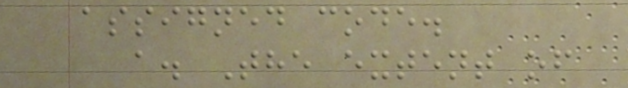assigned code.
a. The extent of
